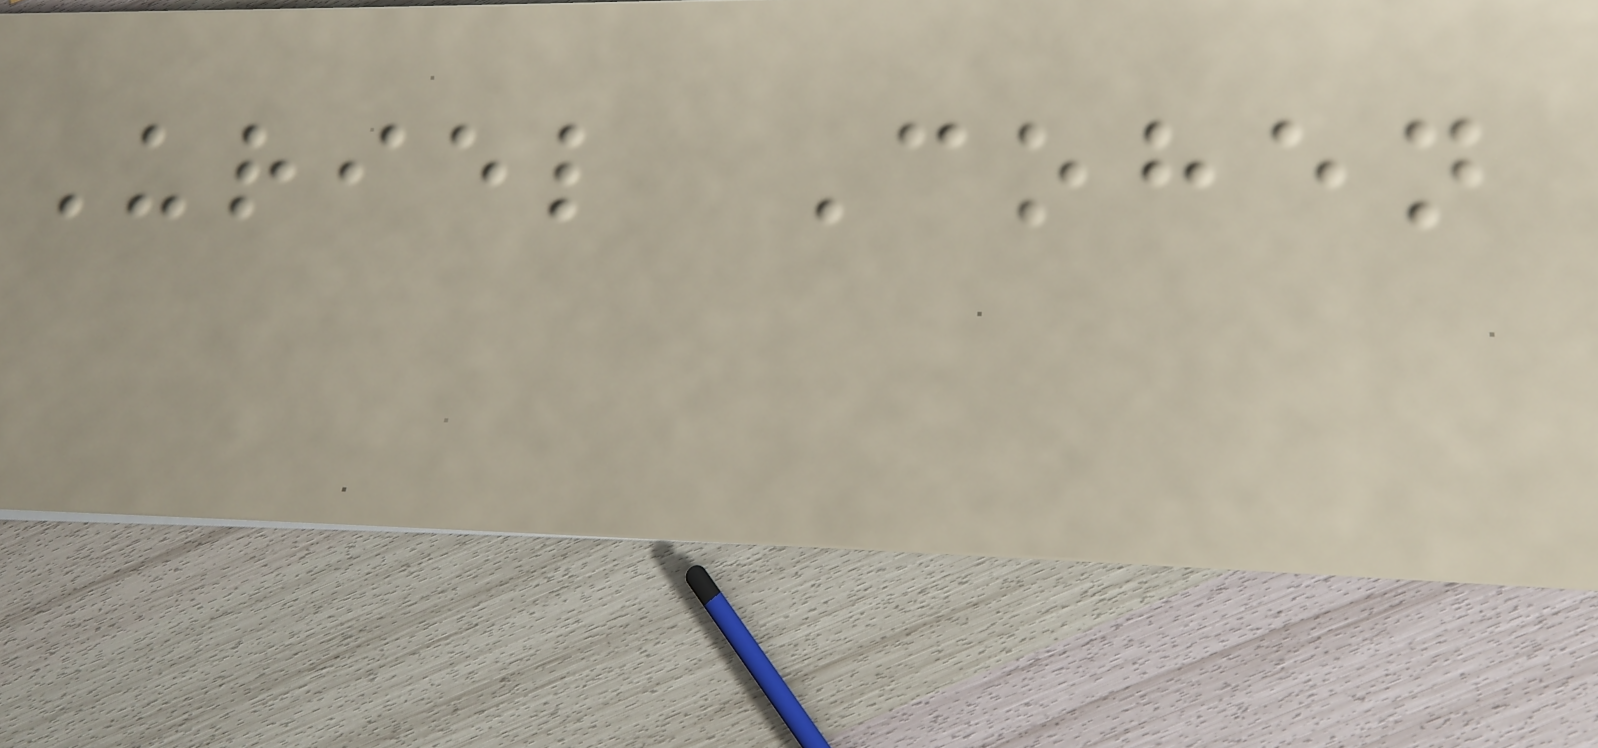Uriel Cohen
